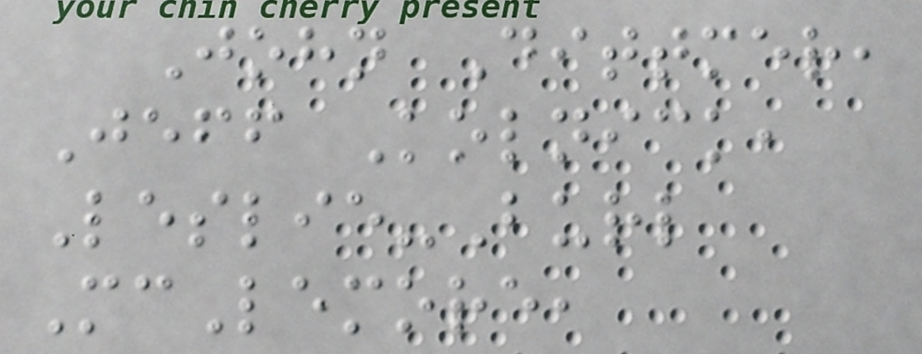John Dittmer,
Jeff Kolnick,
Leslie-Burl
McLemore,
